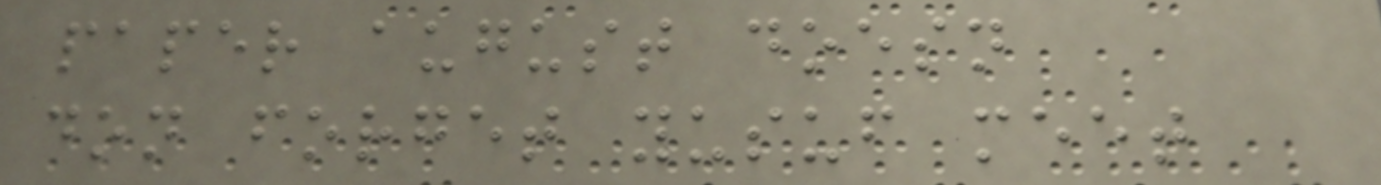paper august doesn
don forget yusuf meet
